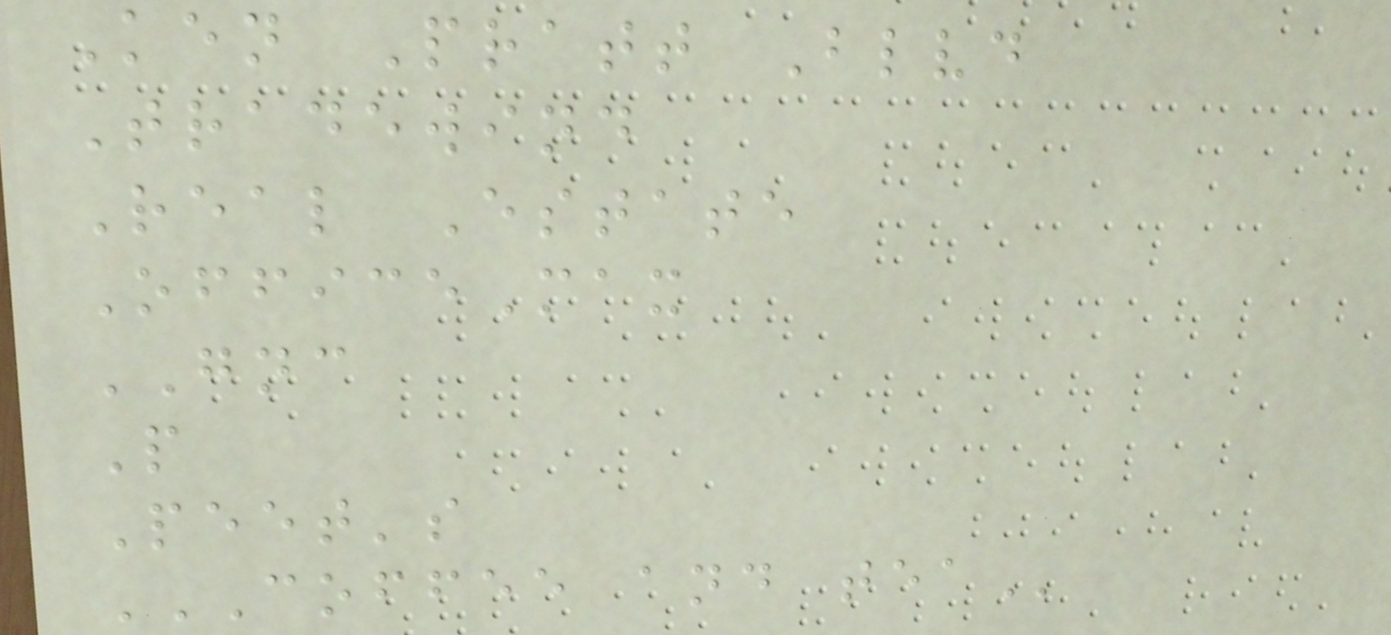Ken Pratt Blvd
Tradewind
Real Estate
OfficeMax
GNC
P
Peet's
COFFEE AND TEA
